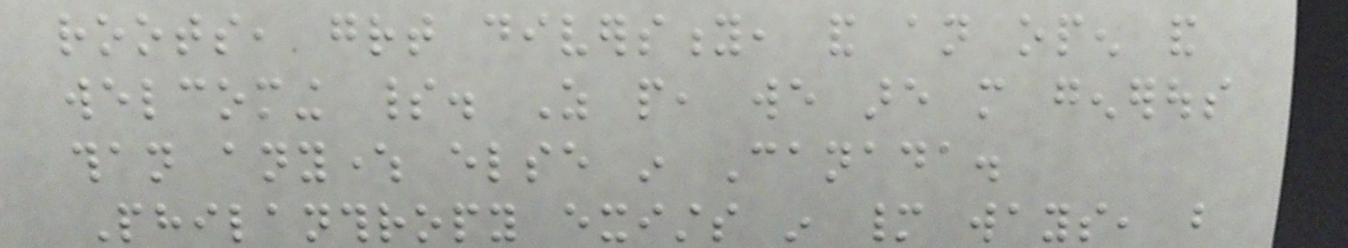roots, great diversity, and an open and
welcoming spirit. As people, we are more generous
than anywhere else in Canada.
Philanthropy exists in many ways, but
